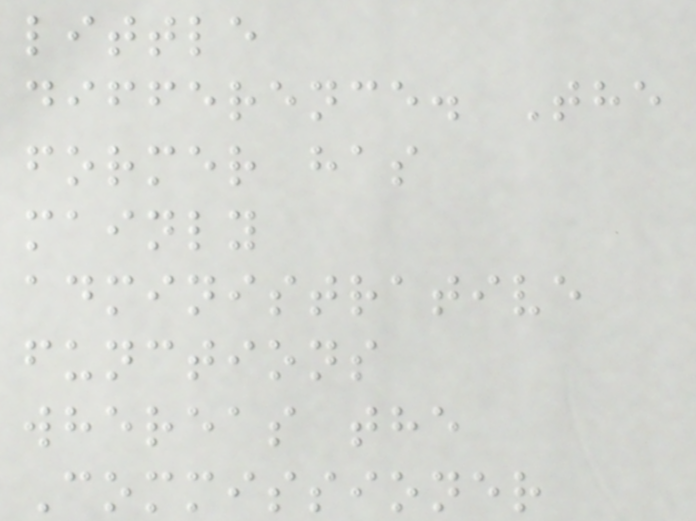little
difference. The
former has
mainly
administrative
functions
whereas the
Commissioner
